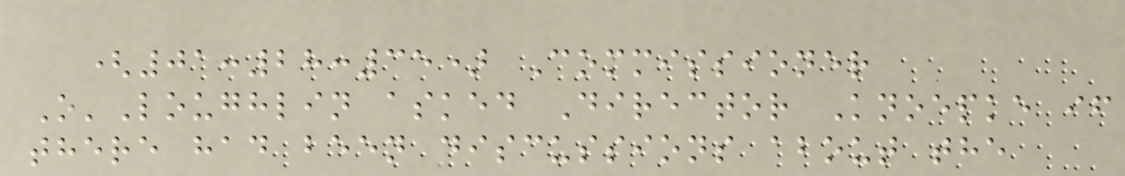(01:28:35) Commissioner
O'Loughlin asked Director Knoepke if
there had been discussions about the
